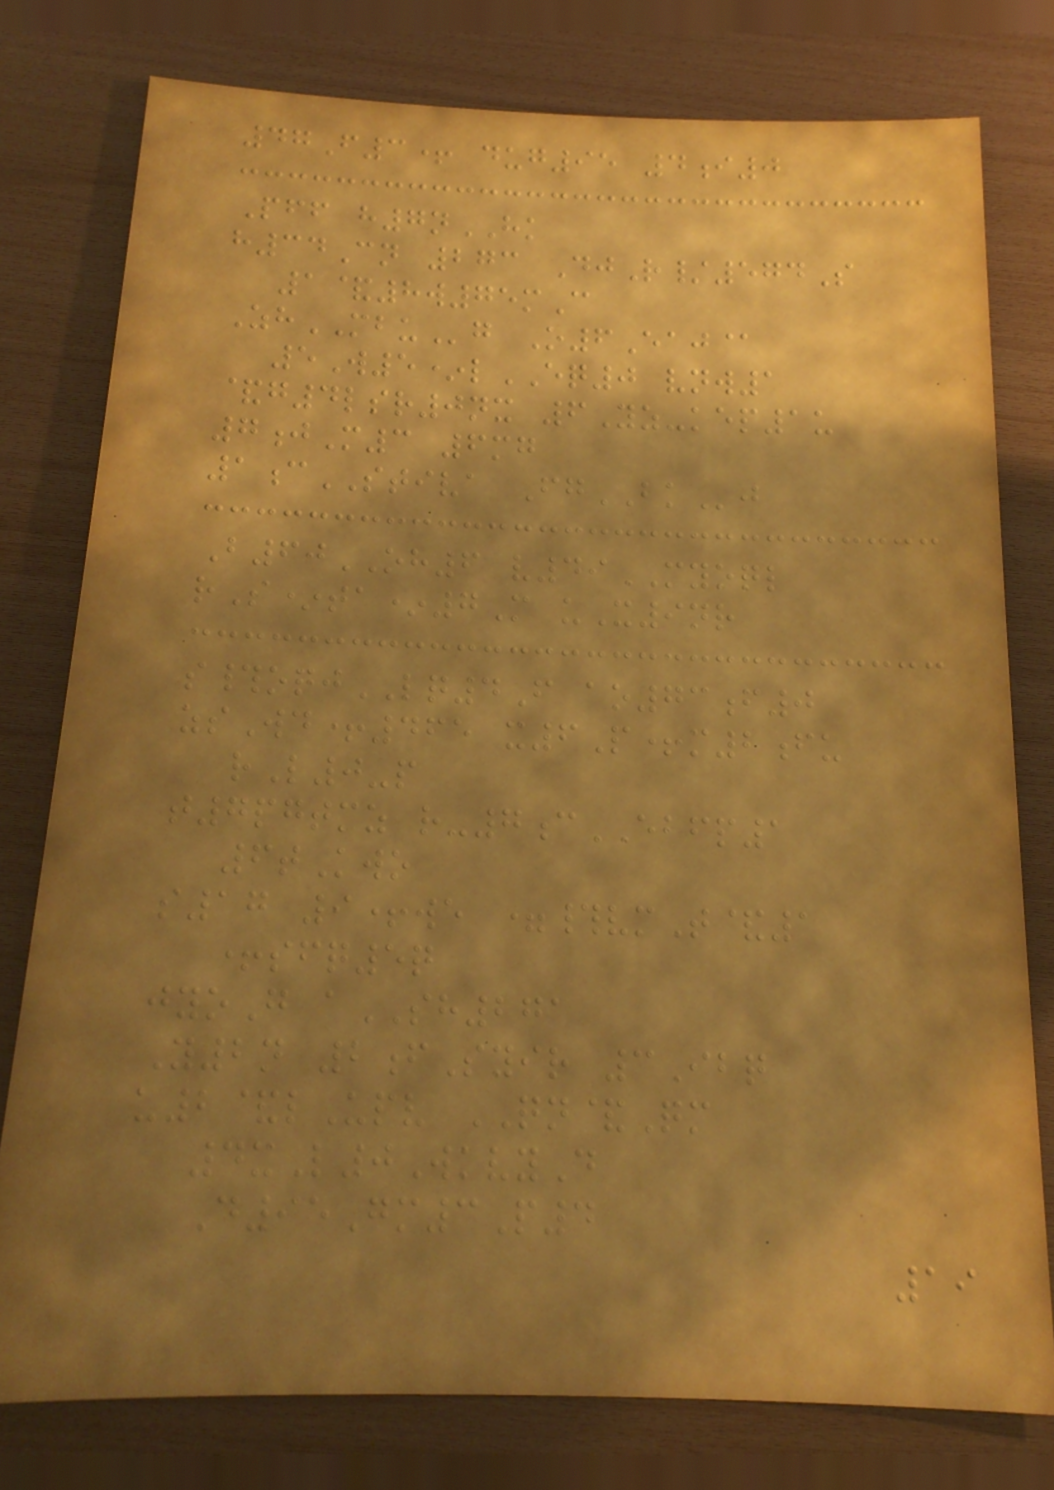47F3+ dug95 4i0
Pff h7nHK
h34Cn 273 DjR/574S
1&8w75mC
ZhMBUg O6Eaj@
5W5*lEQ0 vnw1
&g4lsr0nx 6Yz-kep1u
7jM3 6mg
1cSTIVA FgBKj
B60OH6 v49MYOQL
rS*ta*7M uX9nr
s#oqjLQ4F ao73f0
zsWd+465 x6P+m2fu
rL0-p
t7pgtmz r-7cEBFP1
6tKwo
s17 9+we =#vmT&1
+sfq5q
jyoG aSH271
Y2n 2fSyir 3Ibq
u2&lUpv QN&Qm
4xL0WkvyD
D95Gm3P4
19
